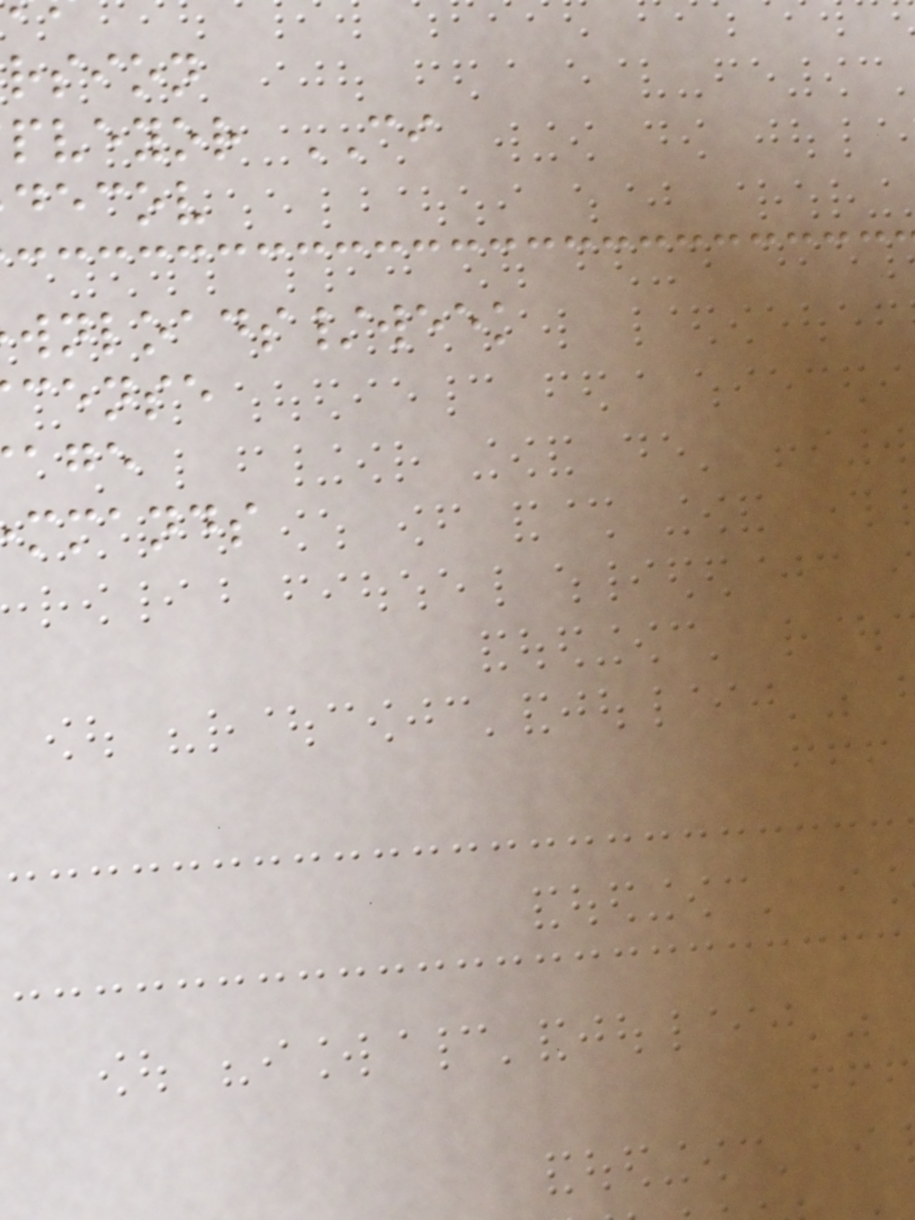rsion
pveyor CI
decov
wnloads/week
cense
mmands
